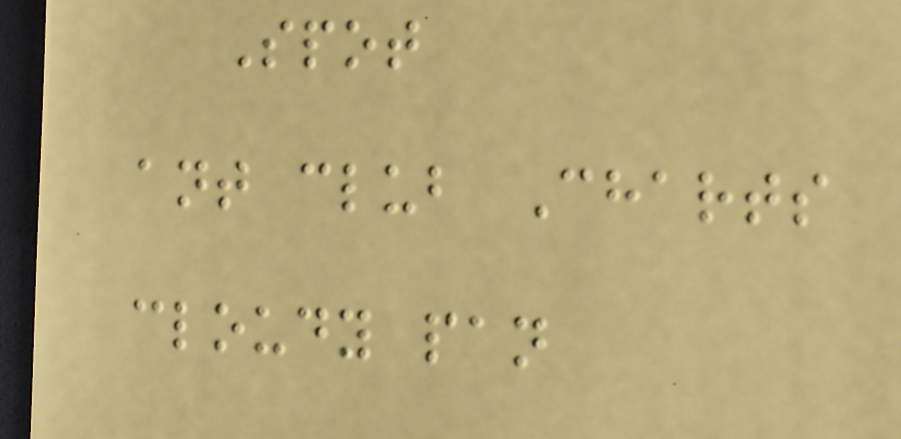Spot
ant club Charts
cloudy pan
